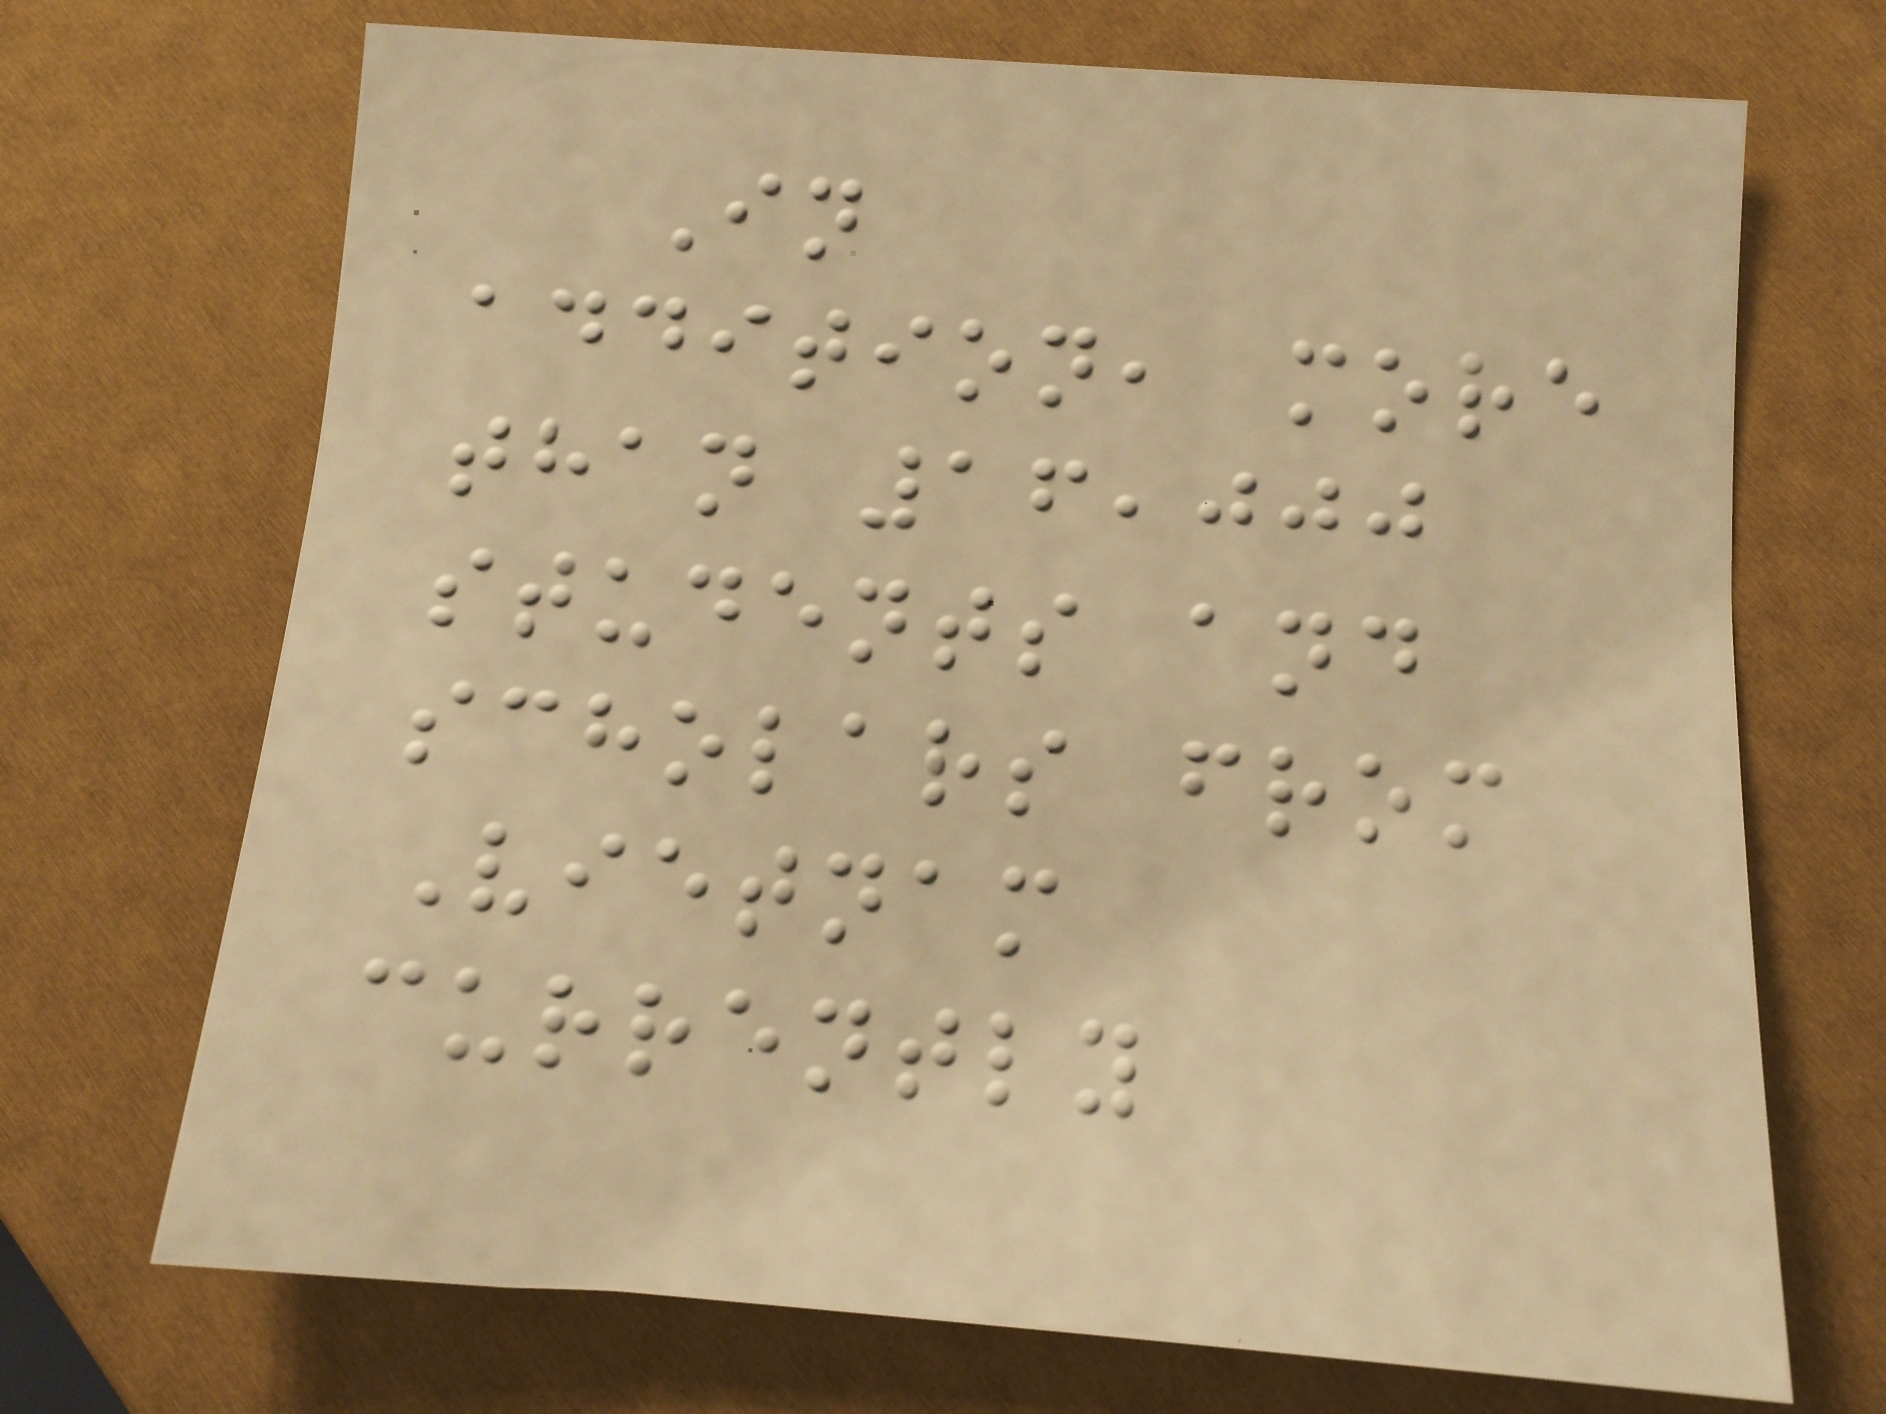In
addition, more
than 16,000
students and
scholars from
Vietnam
currently
